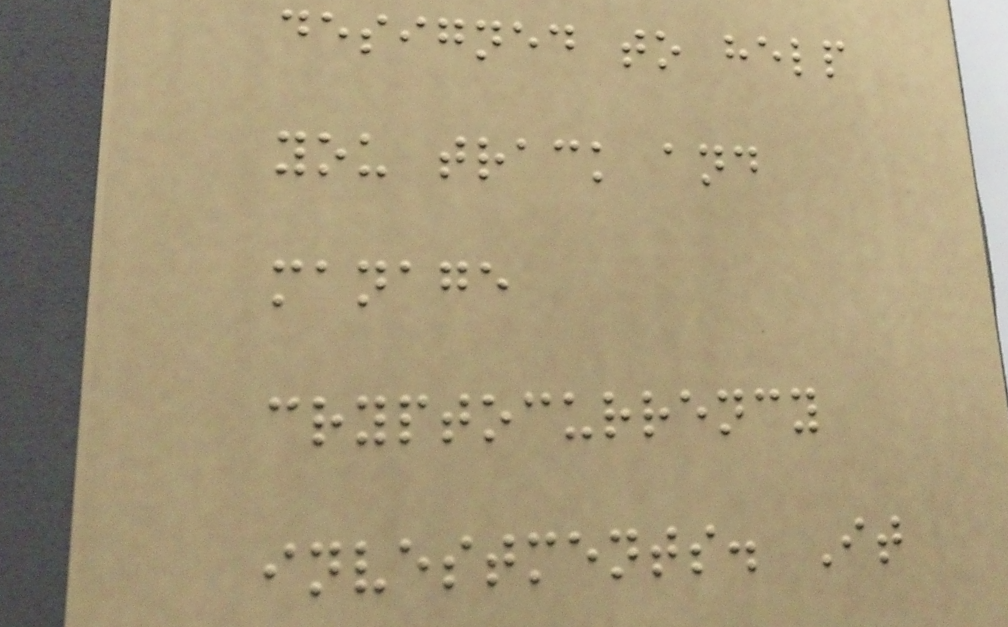designed to help
you track and
manage
cryptocurrency
investments. It
